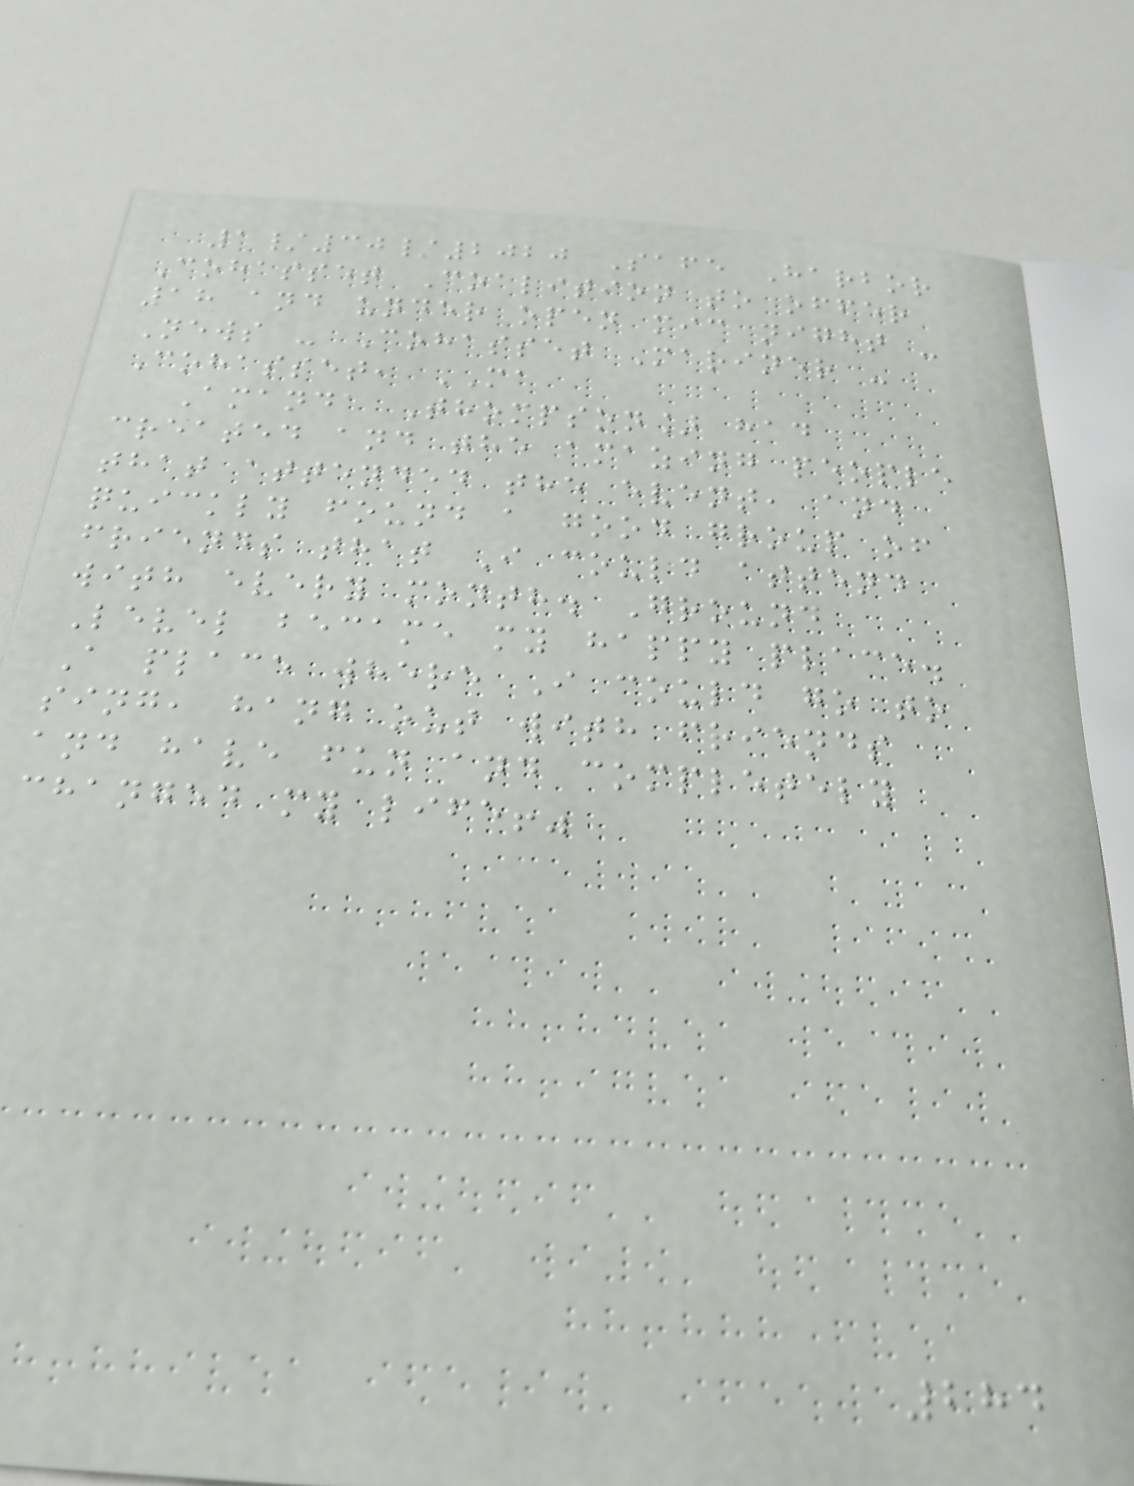1/30/2020 Safe Harbor
Cohasset Coalition to offer
18 and under open mic night -
News - Cohasset Mariner -
Cohasset, MA
Amanda Thompson] had
created and the amazing people
that attended the event, and
quickly found a good group of
friends that I could attend
with every month. Ground
Level became my happy place.
A place where I could go to
sing, hang out with friends
and have fun and completely
changed my life!"
284
